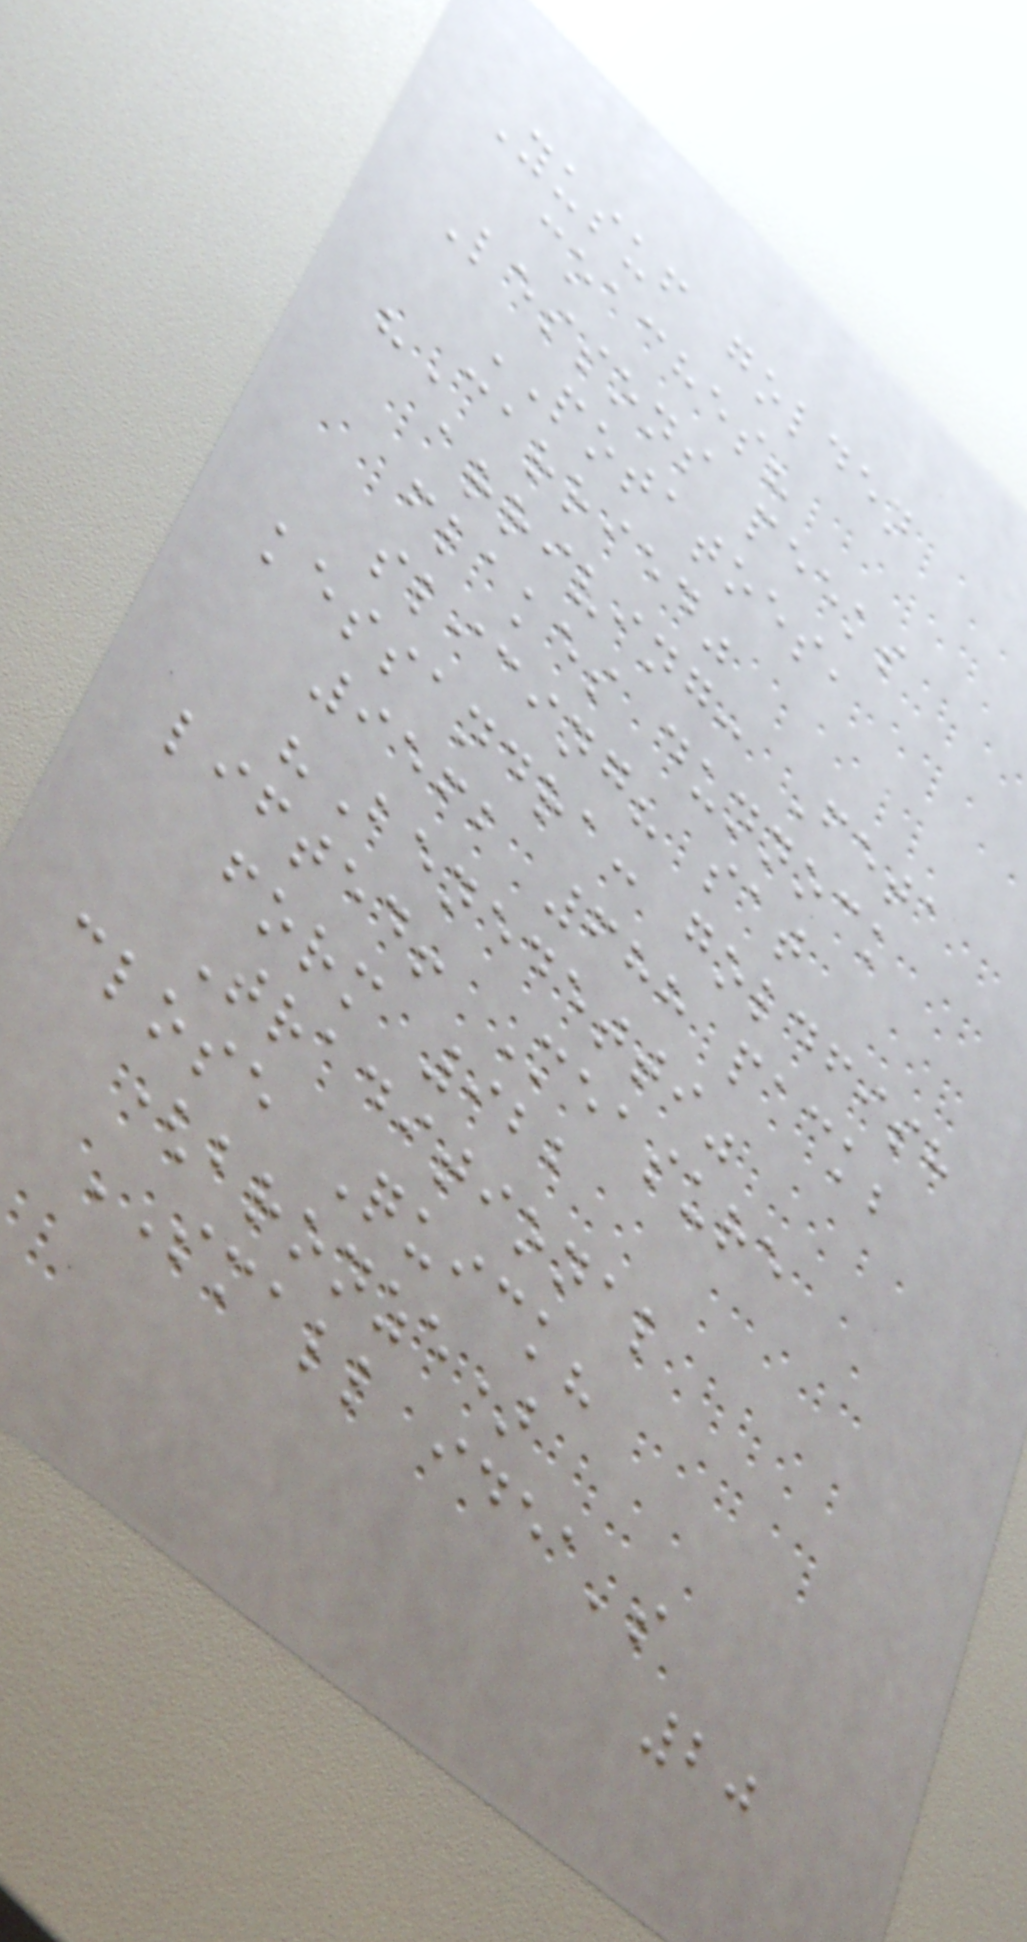Yusuf golden
coaches?
Lessons peeks
POTATOES,
"Carried"
arriving: Feta
flakes dunnock
slicing? sat
kessandra: goldfish
9562 688 pack;
"Benedetti"
lifted! Measure
form 922
Traditional
close Quick?
(bronze)
SMALL idea's
20
